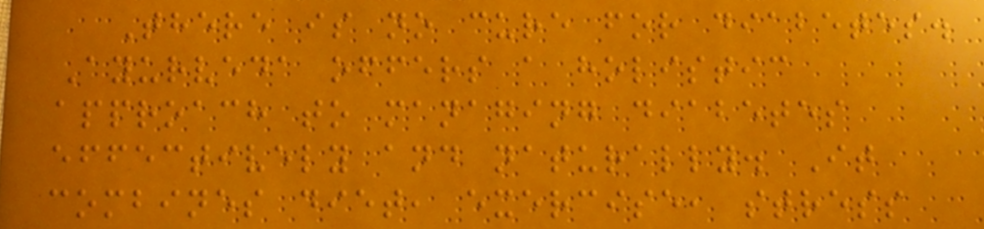There is no cure for diabetes.
Ayurveda offers a holistic
approach to managing diabetes
effectively and naturally. It
combines diet, exercise, stress
